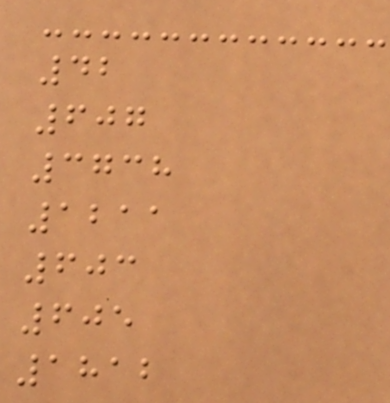42
607
3738
1211
603
605
1812
